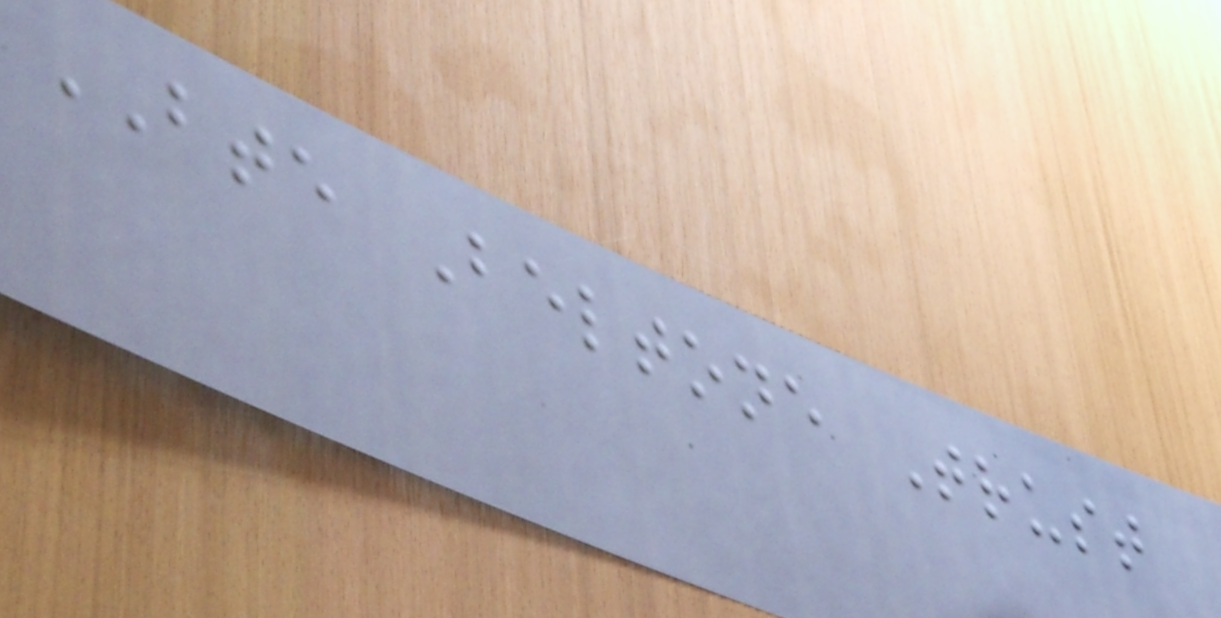BTE Beltone Trust
